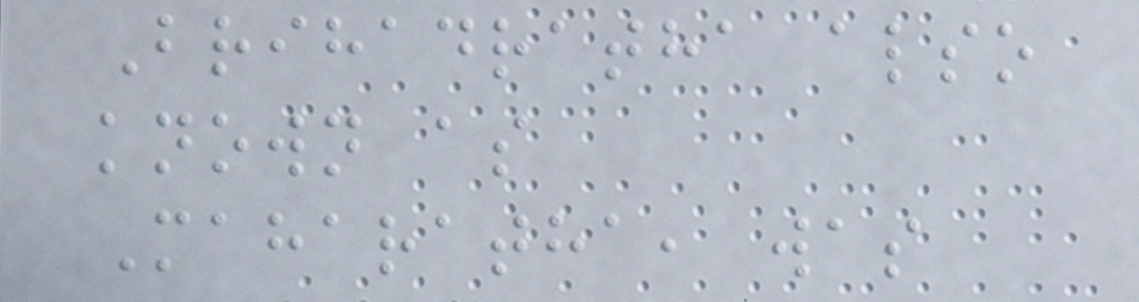Brihadratha also
known as
Maharatha, was
